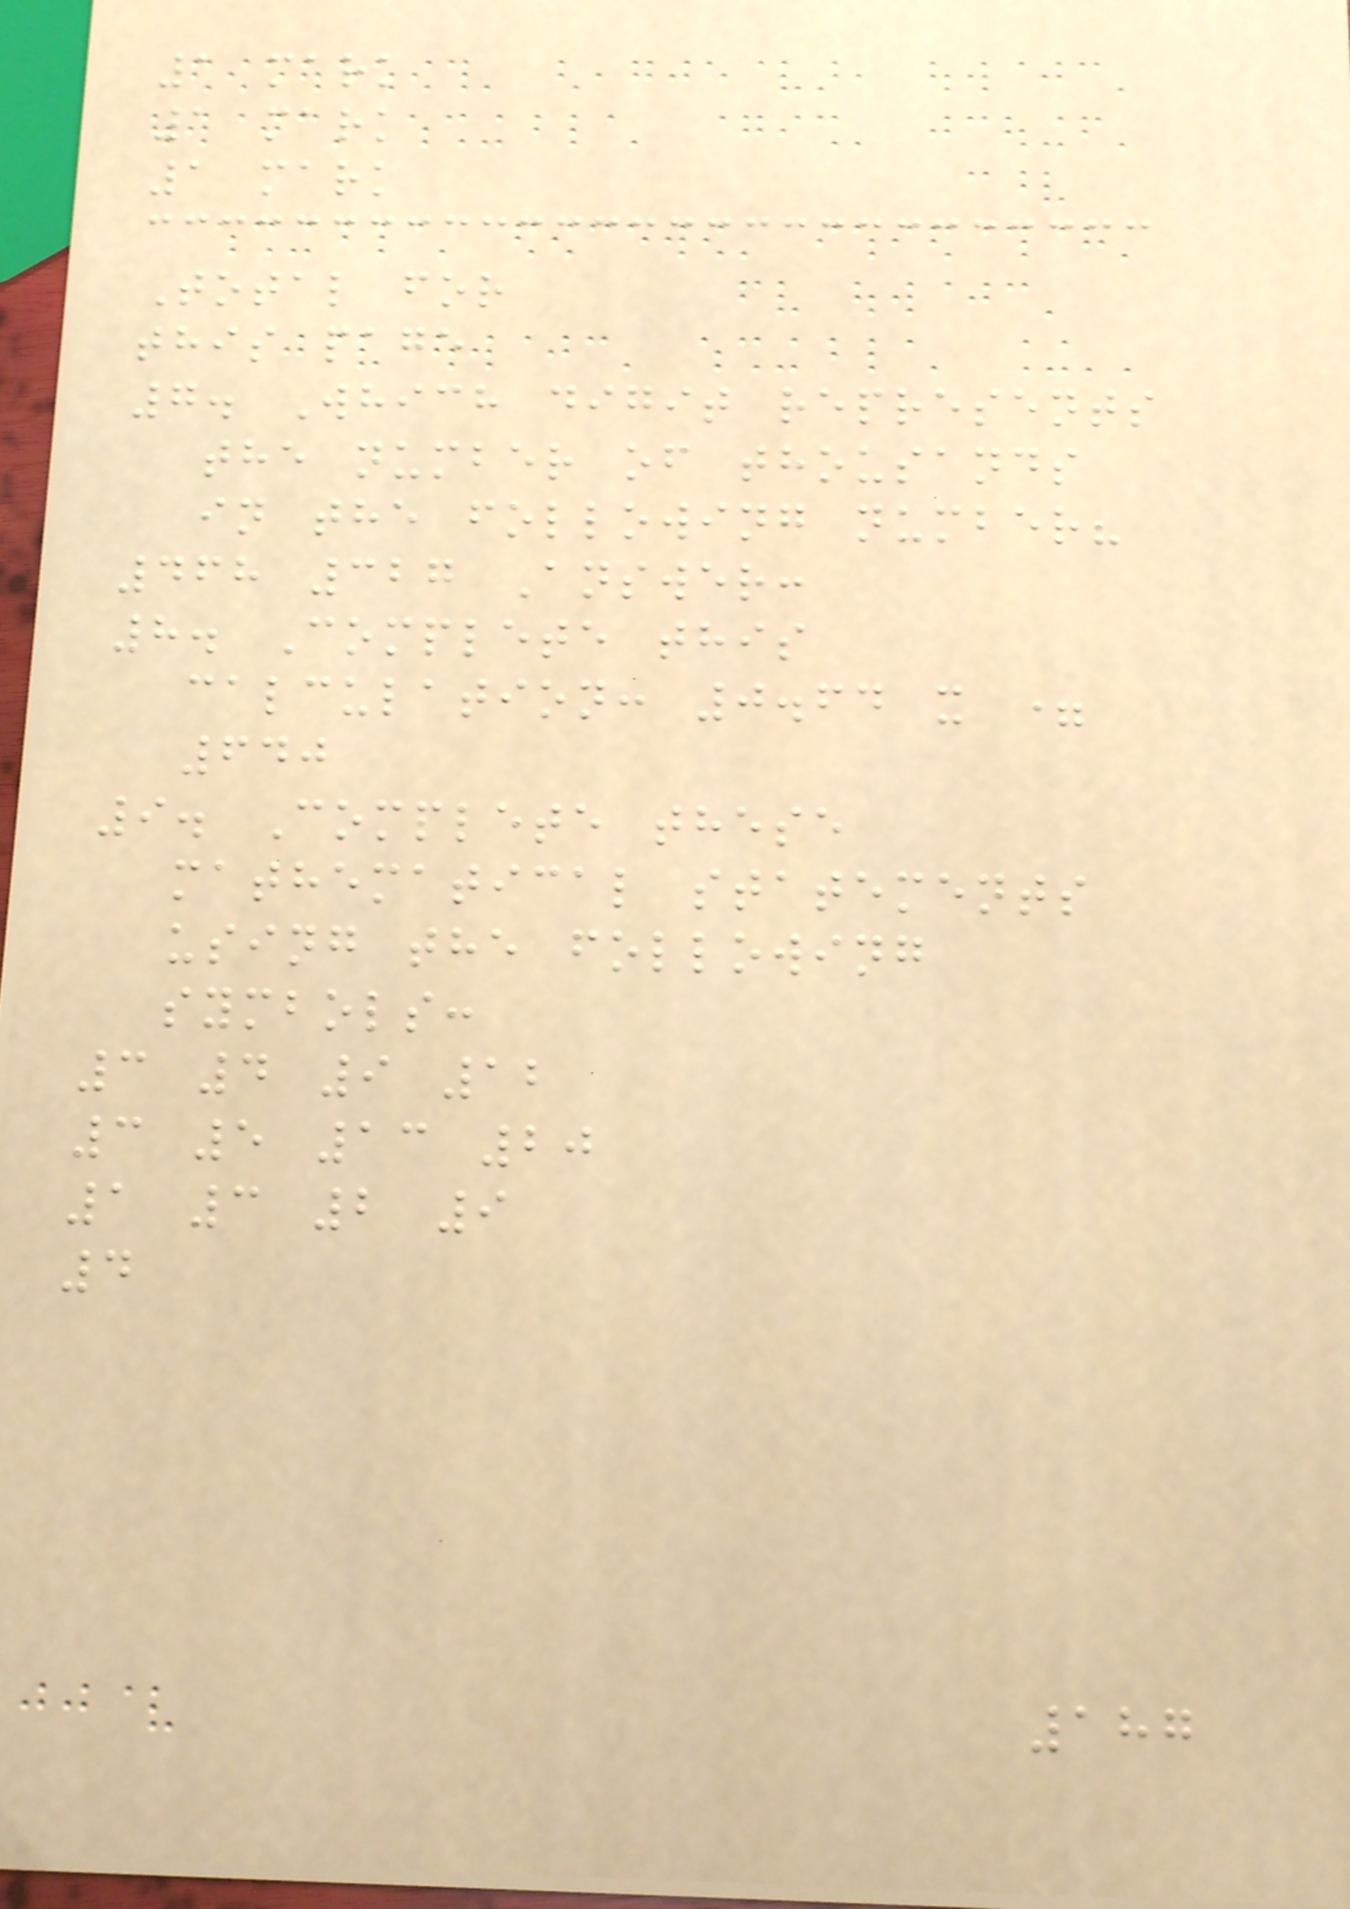1 mark
1 mark
1 mark
Total for
this page
7. Which digit represents
the number of thousands
in the following number?
468 327 Answer:
8. Complete this
calculation: 0.64 x =
640
9. Complete these
mathematical statements
using the following
symbols:
3 4 9 12
3 5 13 20
1 3 2 9
4
187
